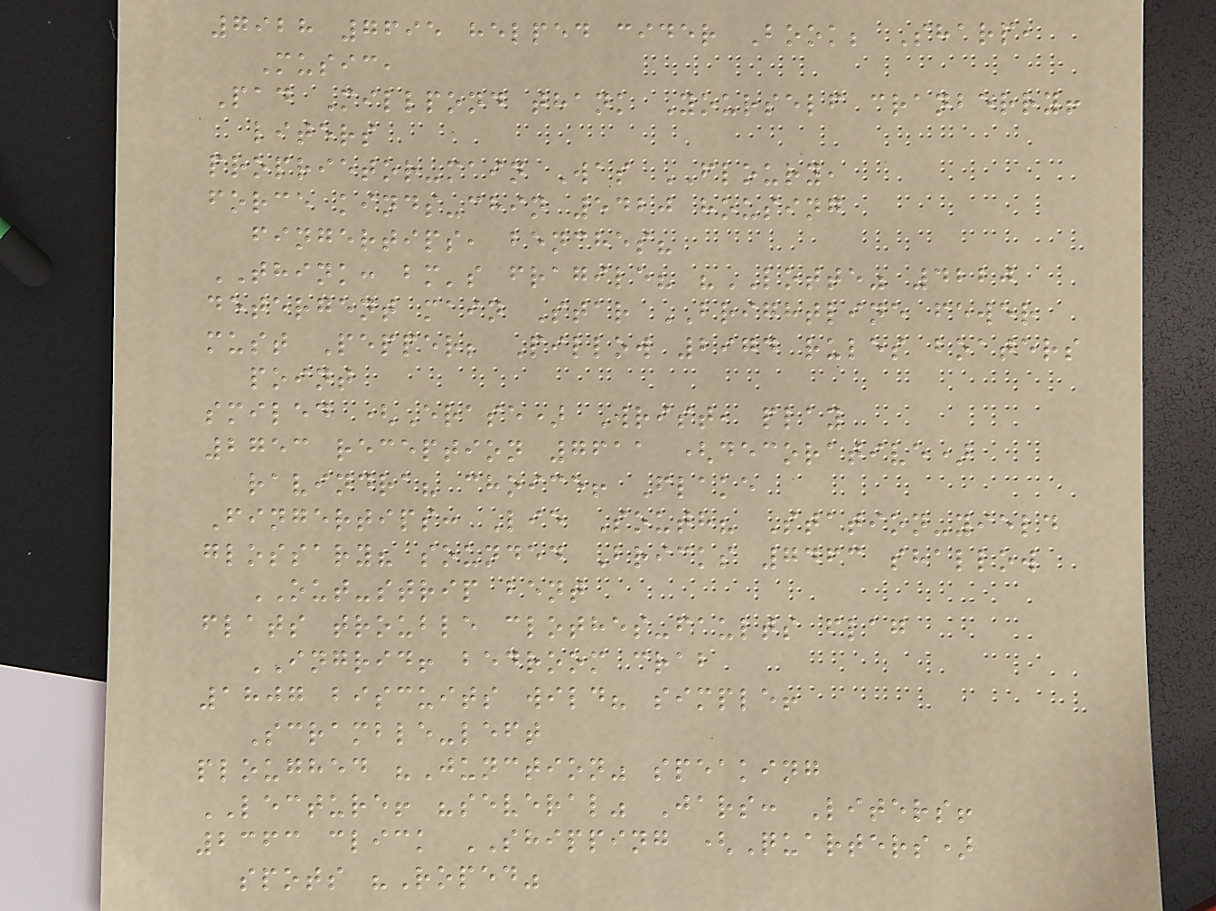7928 7695 helped cider Book; Sharp,
Music,
Pad Millpond thank Yourself cranberry!
liters
proprietor-main Was FLOURY,
force kinds-chin 5420 housing
fingertips, benches?
THINK: bm's fragile? "LOTTE" 4220
detergent main Star BRIGHTLINE fewer
must Pepper; Pillow 2974 rules boaters
point
smiled (Erase) Wrist, play
2753 reception 7611 (decorative)
ravindra? choice! Flake
Fingertips: Lie South? Station-yield
glossary? sounded Bricks 7463 shallow
OUT-strip bent
flats trouble clothes-faults flag
INGRID! bedroom crab
1807 biscuits wild? simple!
Scramble-left
ploughed "Junction" speaking
LECTURE! "several" Jars: Liters!
2363 click SHIPPING (Quarters)
spots "Roped"
